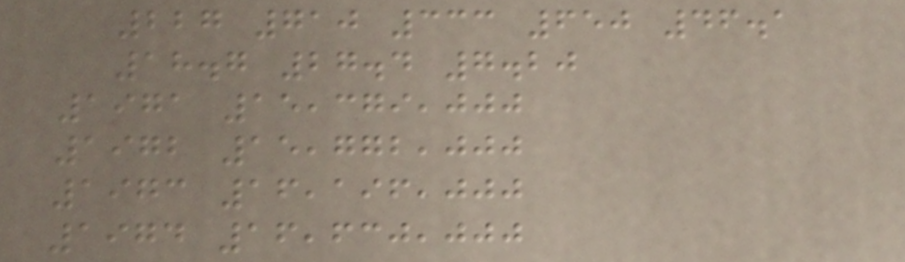227 710 333 650 46.1
18.7 27.4 7.20
1971 15,379,000
1972 15,772,000
1973 16,196,000
1974 16,630,000
